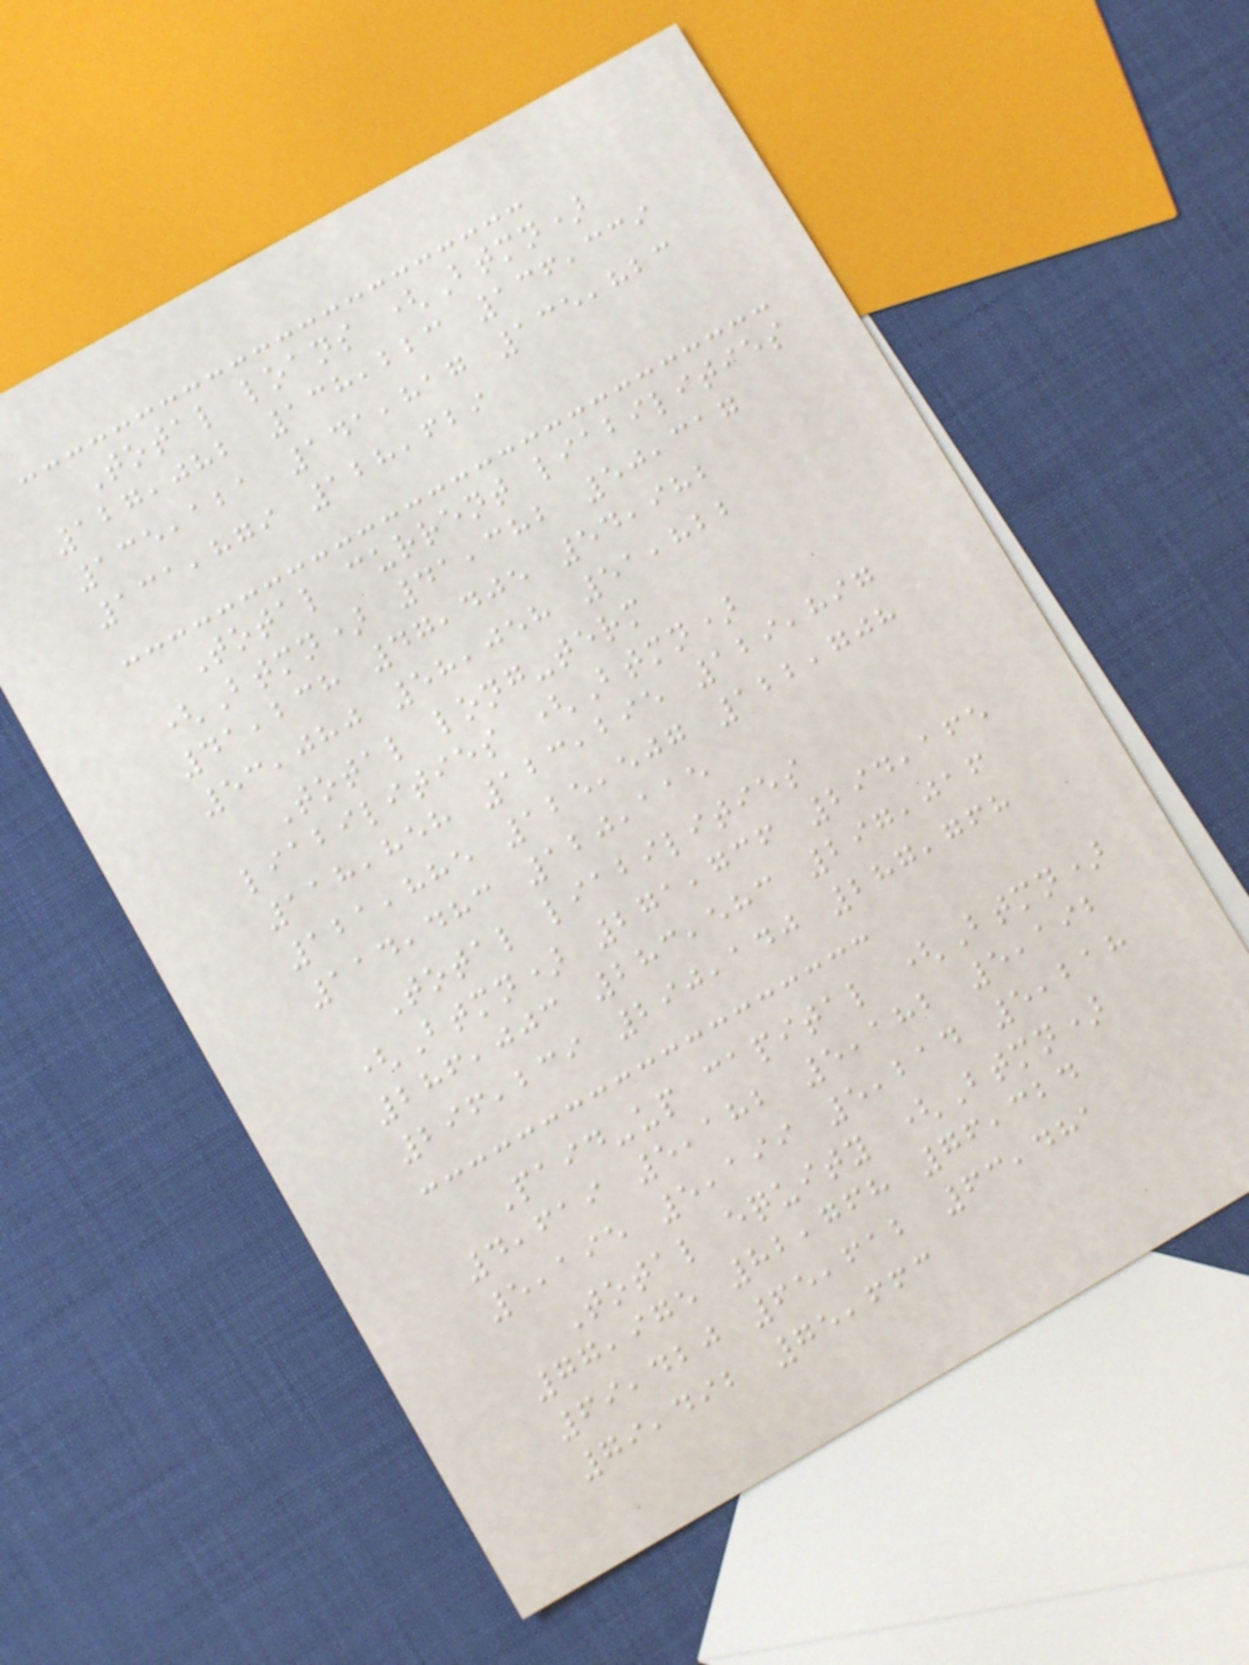Total loans (Btmn)
127,082 138,223 136,339
135,121 141,817 135,823
131,879 128,629
Total current liabilities
(Btmn) 41,382 50,317
41,238 47,405 54,982
53,080 58,058 51,822
Total long-term
liabilities (Btmn)
118,858 123,295 129,897
121,885 125,507 122,708
114,483 120,115
Total liabilities
(Btmn) 271,736 294,165
286,003 283,583 297,016
296,239 290,140 287,768
Paid-up capital (Btmn)
4,619 5,182 5,182 5,192
5,195 5,199 5,214 5,218
Total equity (Btmn)
77,975 82,768 76,324
69,420 65,612 63,481
79,492 75,663
